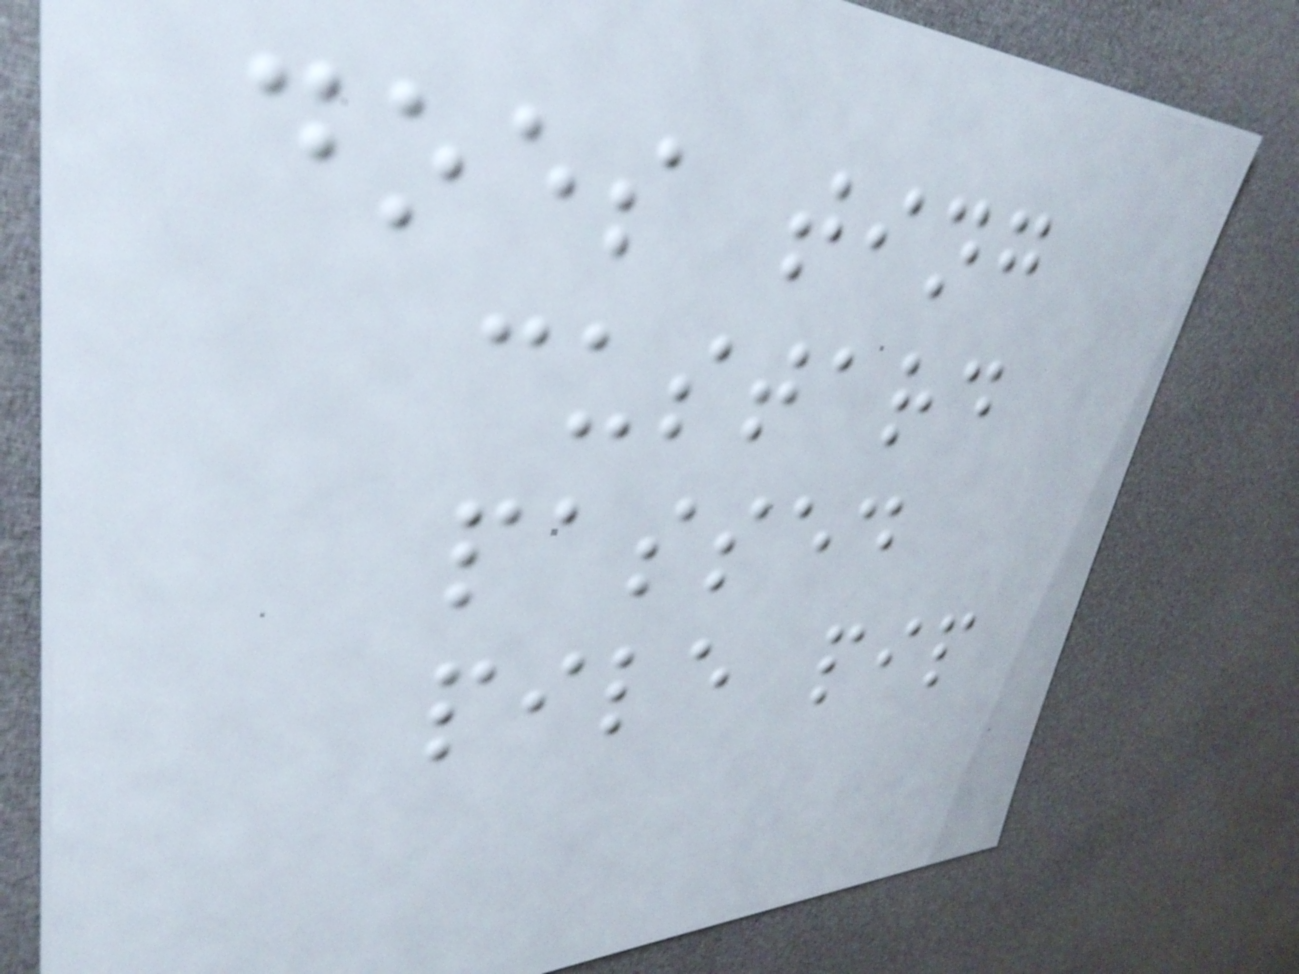does ting
custard
passed
pile pip
